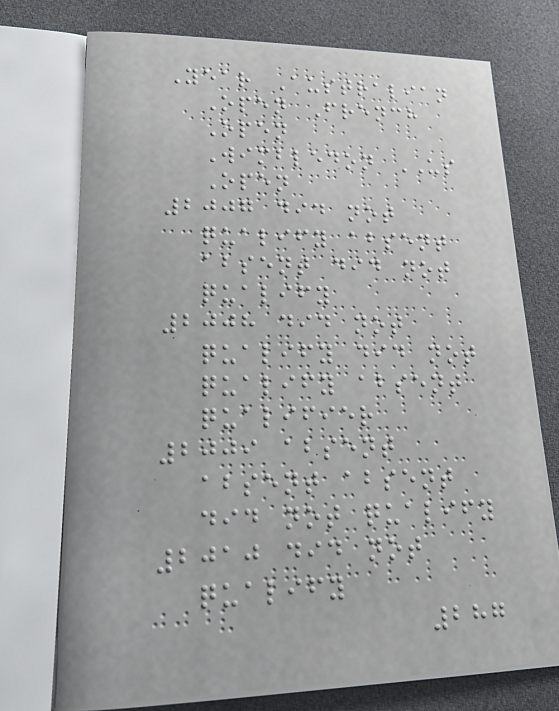Year Australian
Open French
Open
Wimbledon US
Open
2007 did not
qualify absent
absent did not
qualify
2008 did not
qualify did not
qualify absent
qualifier
2009 absent
absent absent
did not qualify
2010 did not
qualify
287
